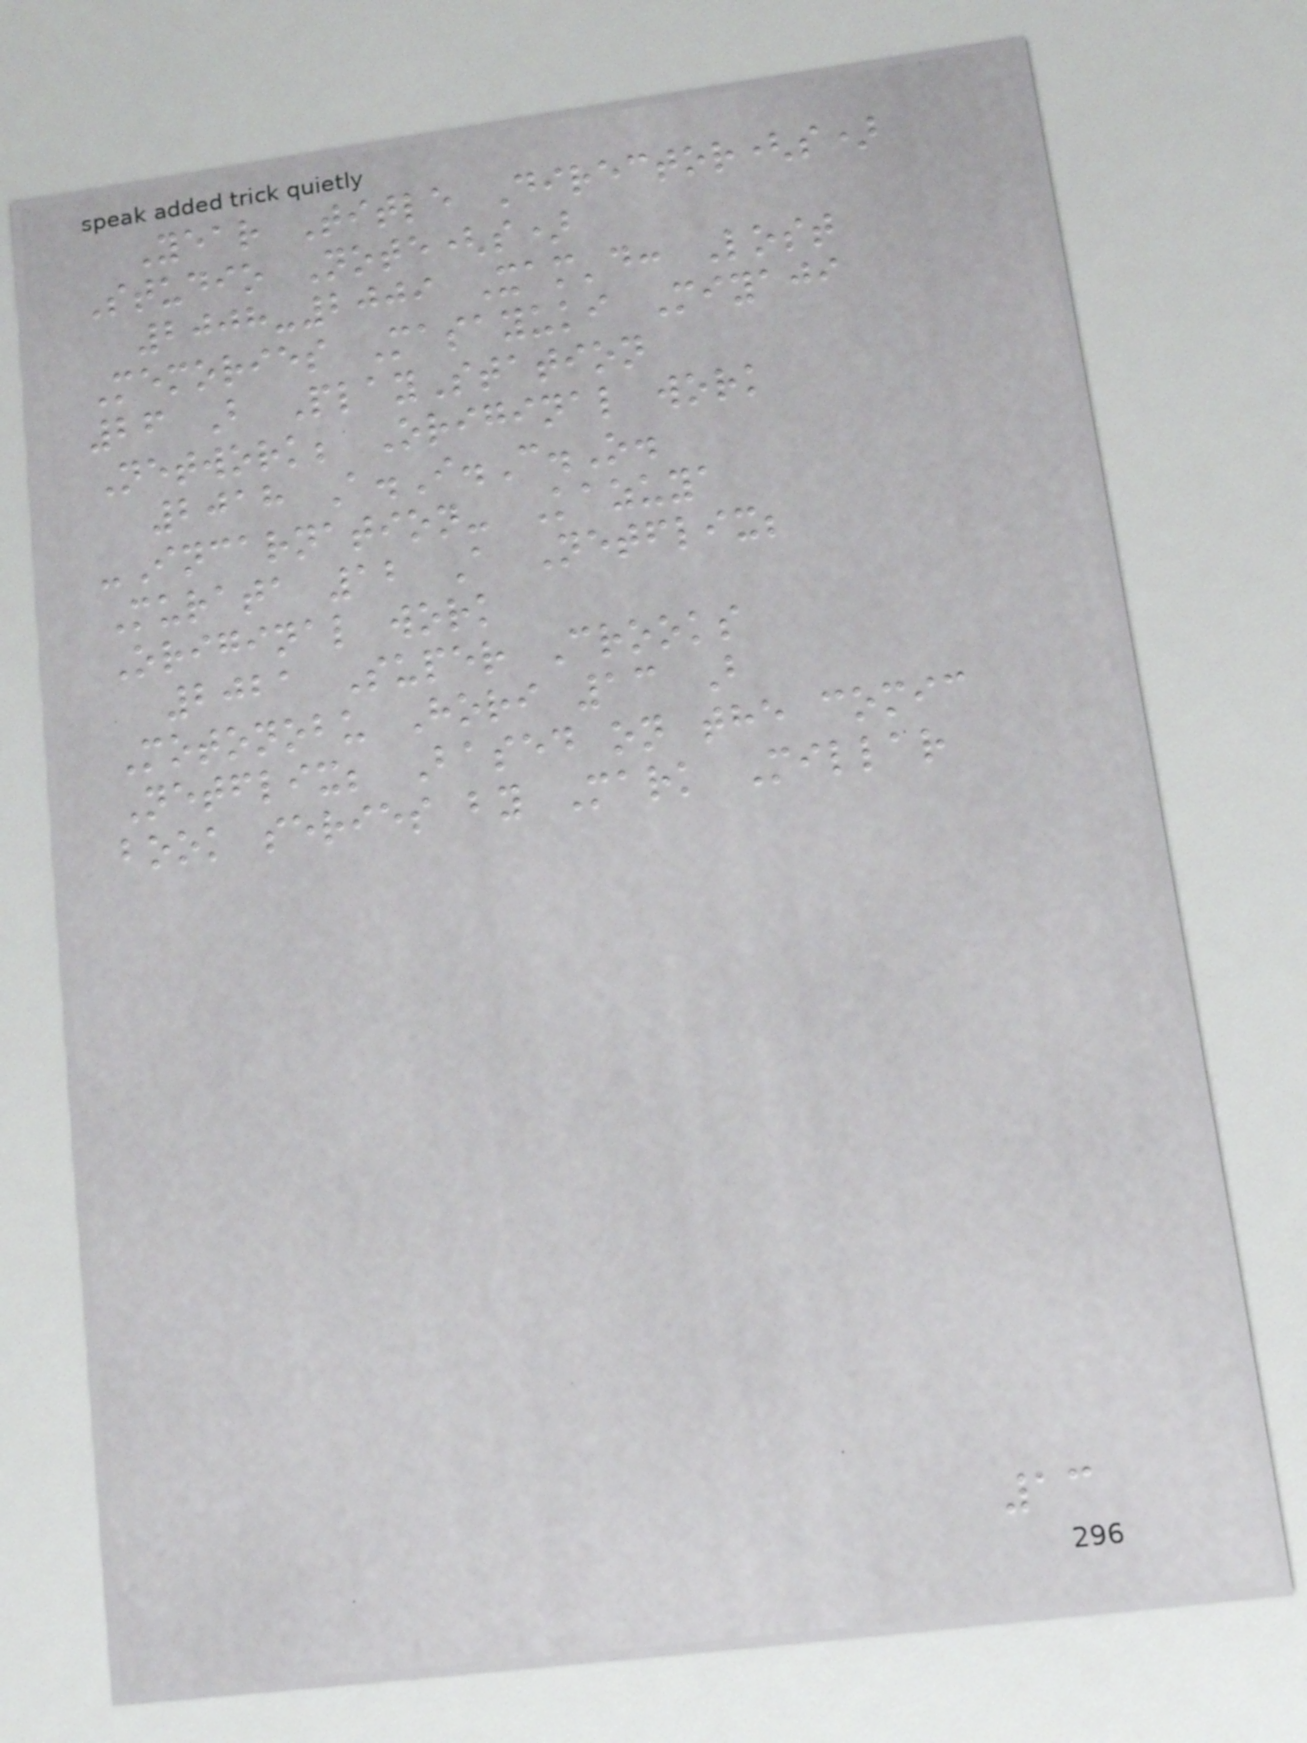Year Title Director(s)
Studio Note(s)
2008-2009 Xam'd: Lost
Memories Masayuki Miyaji
26 B PlayStation
Network; Original work
2018 A.I.C.O.
-Incarnation- Kazuya
Murata 12 A Netflix;
Original work
2021 Super Crooks
Motonobu Hori 13 B
Netflix; Based on the comic
book series by Mark Millar
13
